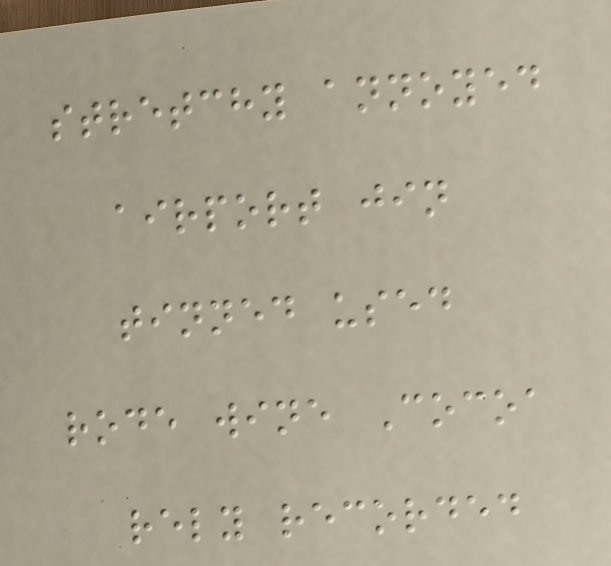stretchy annoyed
airport jin
tinned used
rode wine Cocoa
rely recorded
